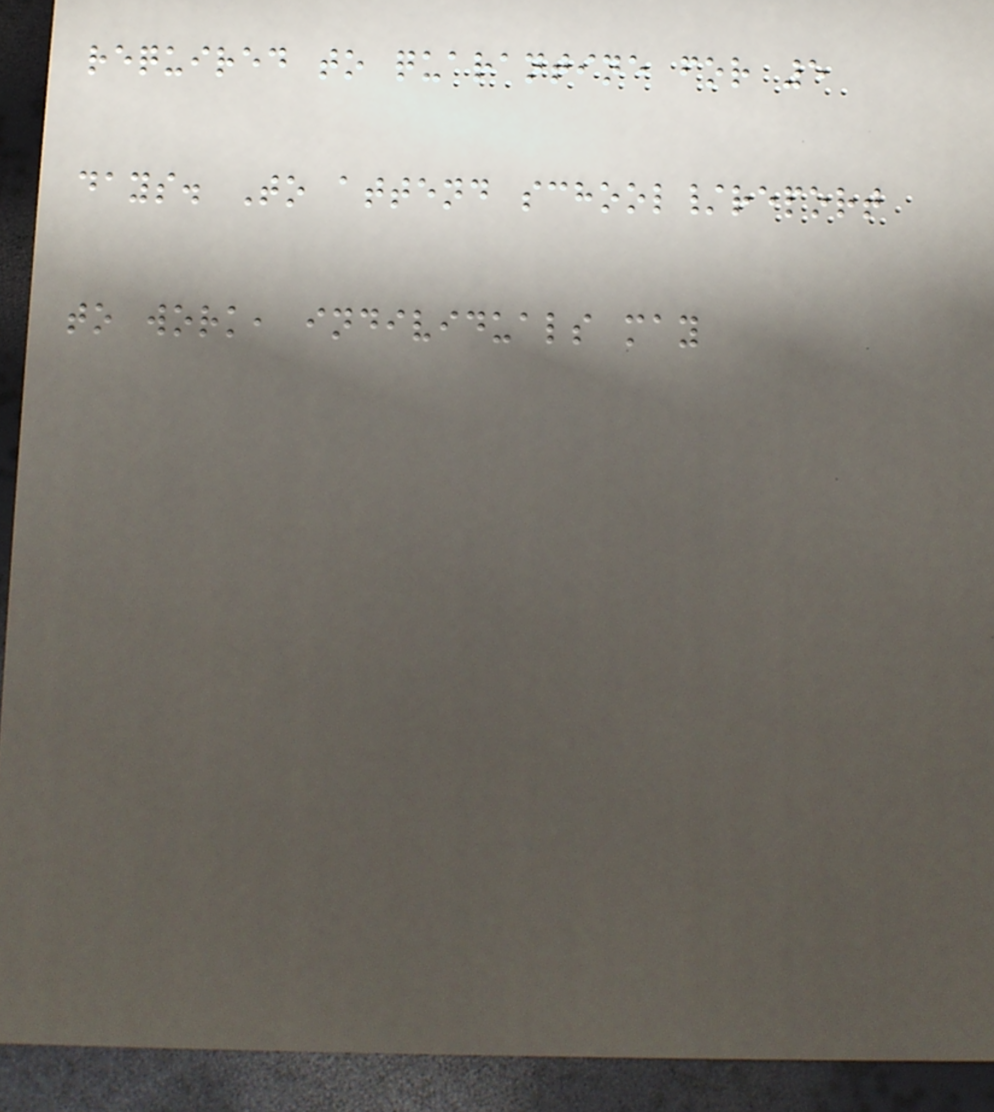required to quarantine for 5
days. To attend school/report
to work, individuals may
